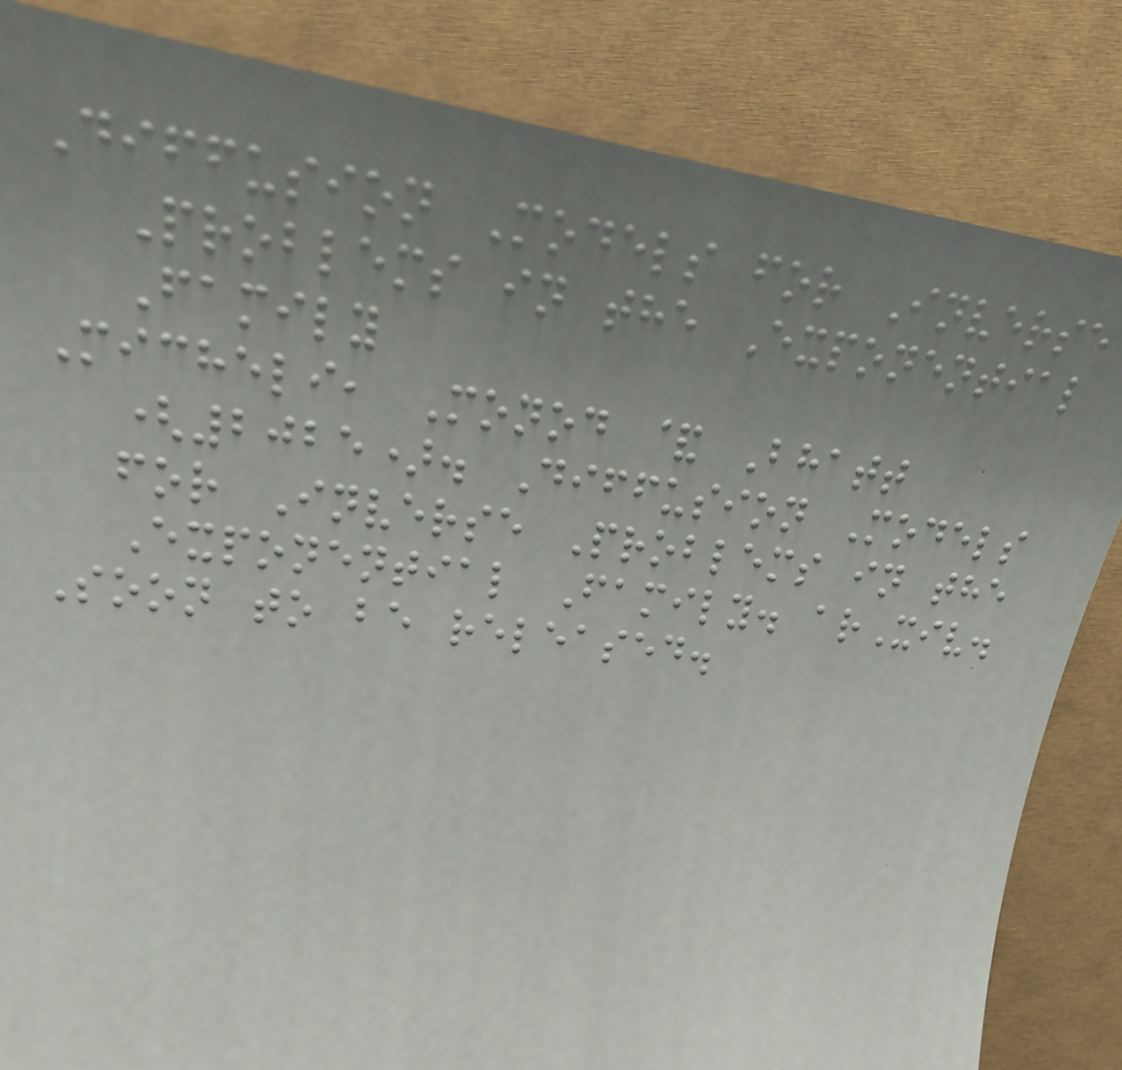Diffusion Models for Inverse
Problems in the Exponential
Family
Micheli, Monod & Bhatt
(2025). Diffusion Models
for Inverse Problems in the
Exponential Family. arXiv.
Soon to be released.
